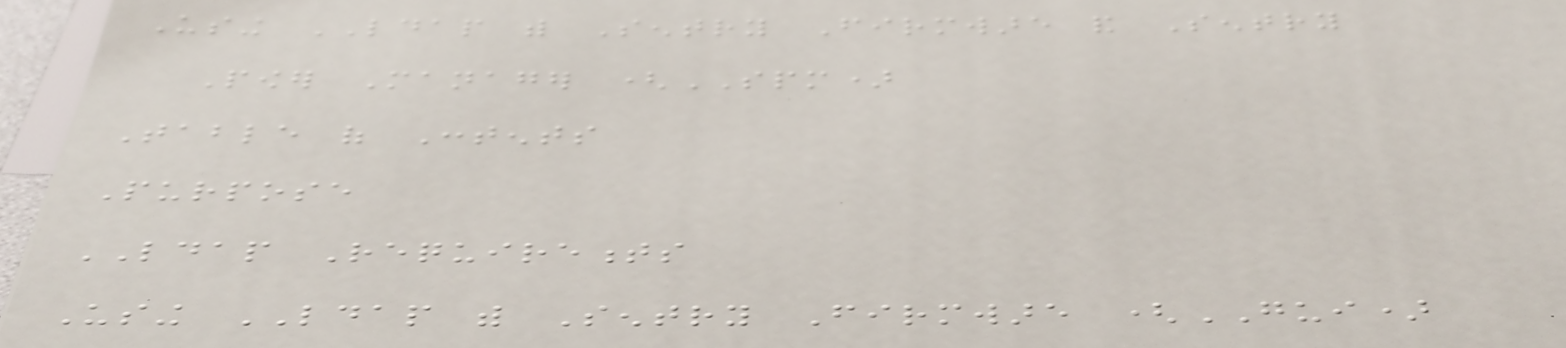Using LDAP with Sentry Firmware and Sentry
Power Manager (SPM)
Table of Contents
Purpose
LDAP Requirements
Using LDAP with Sentry Firmware (GUI)
